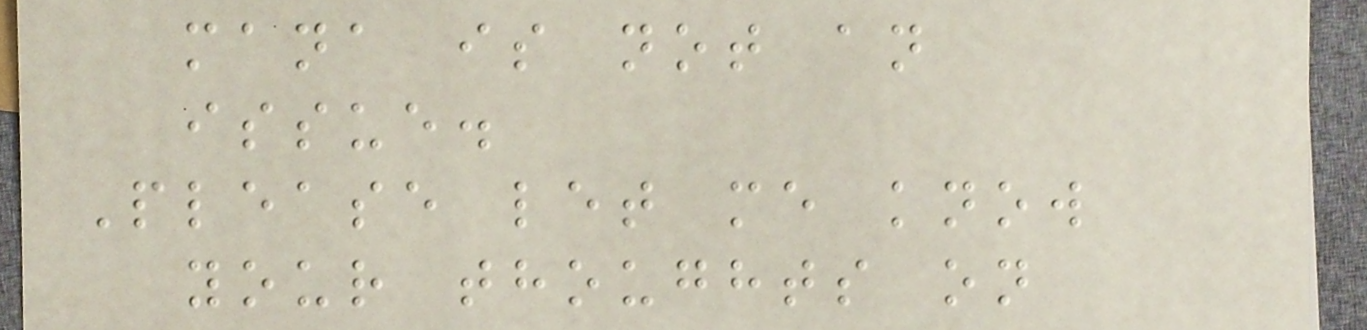mana is not an
issue.
Please let me know
your thoughts on
